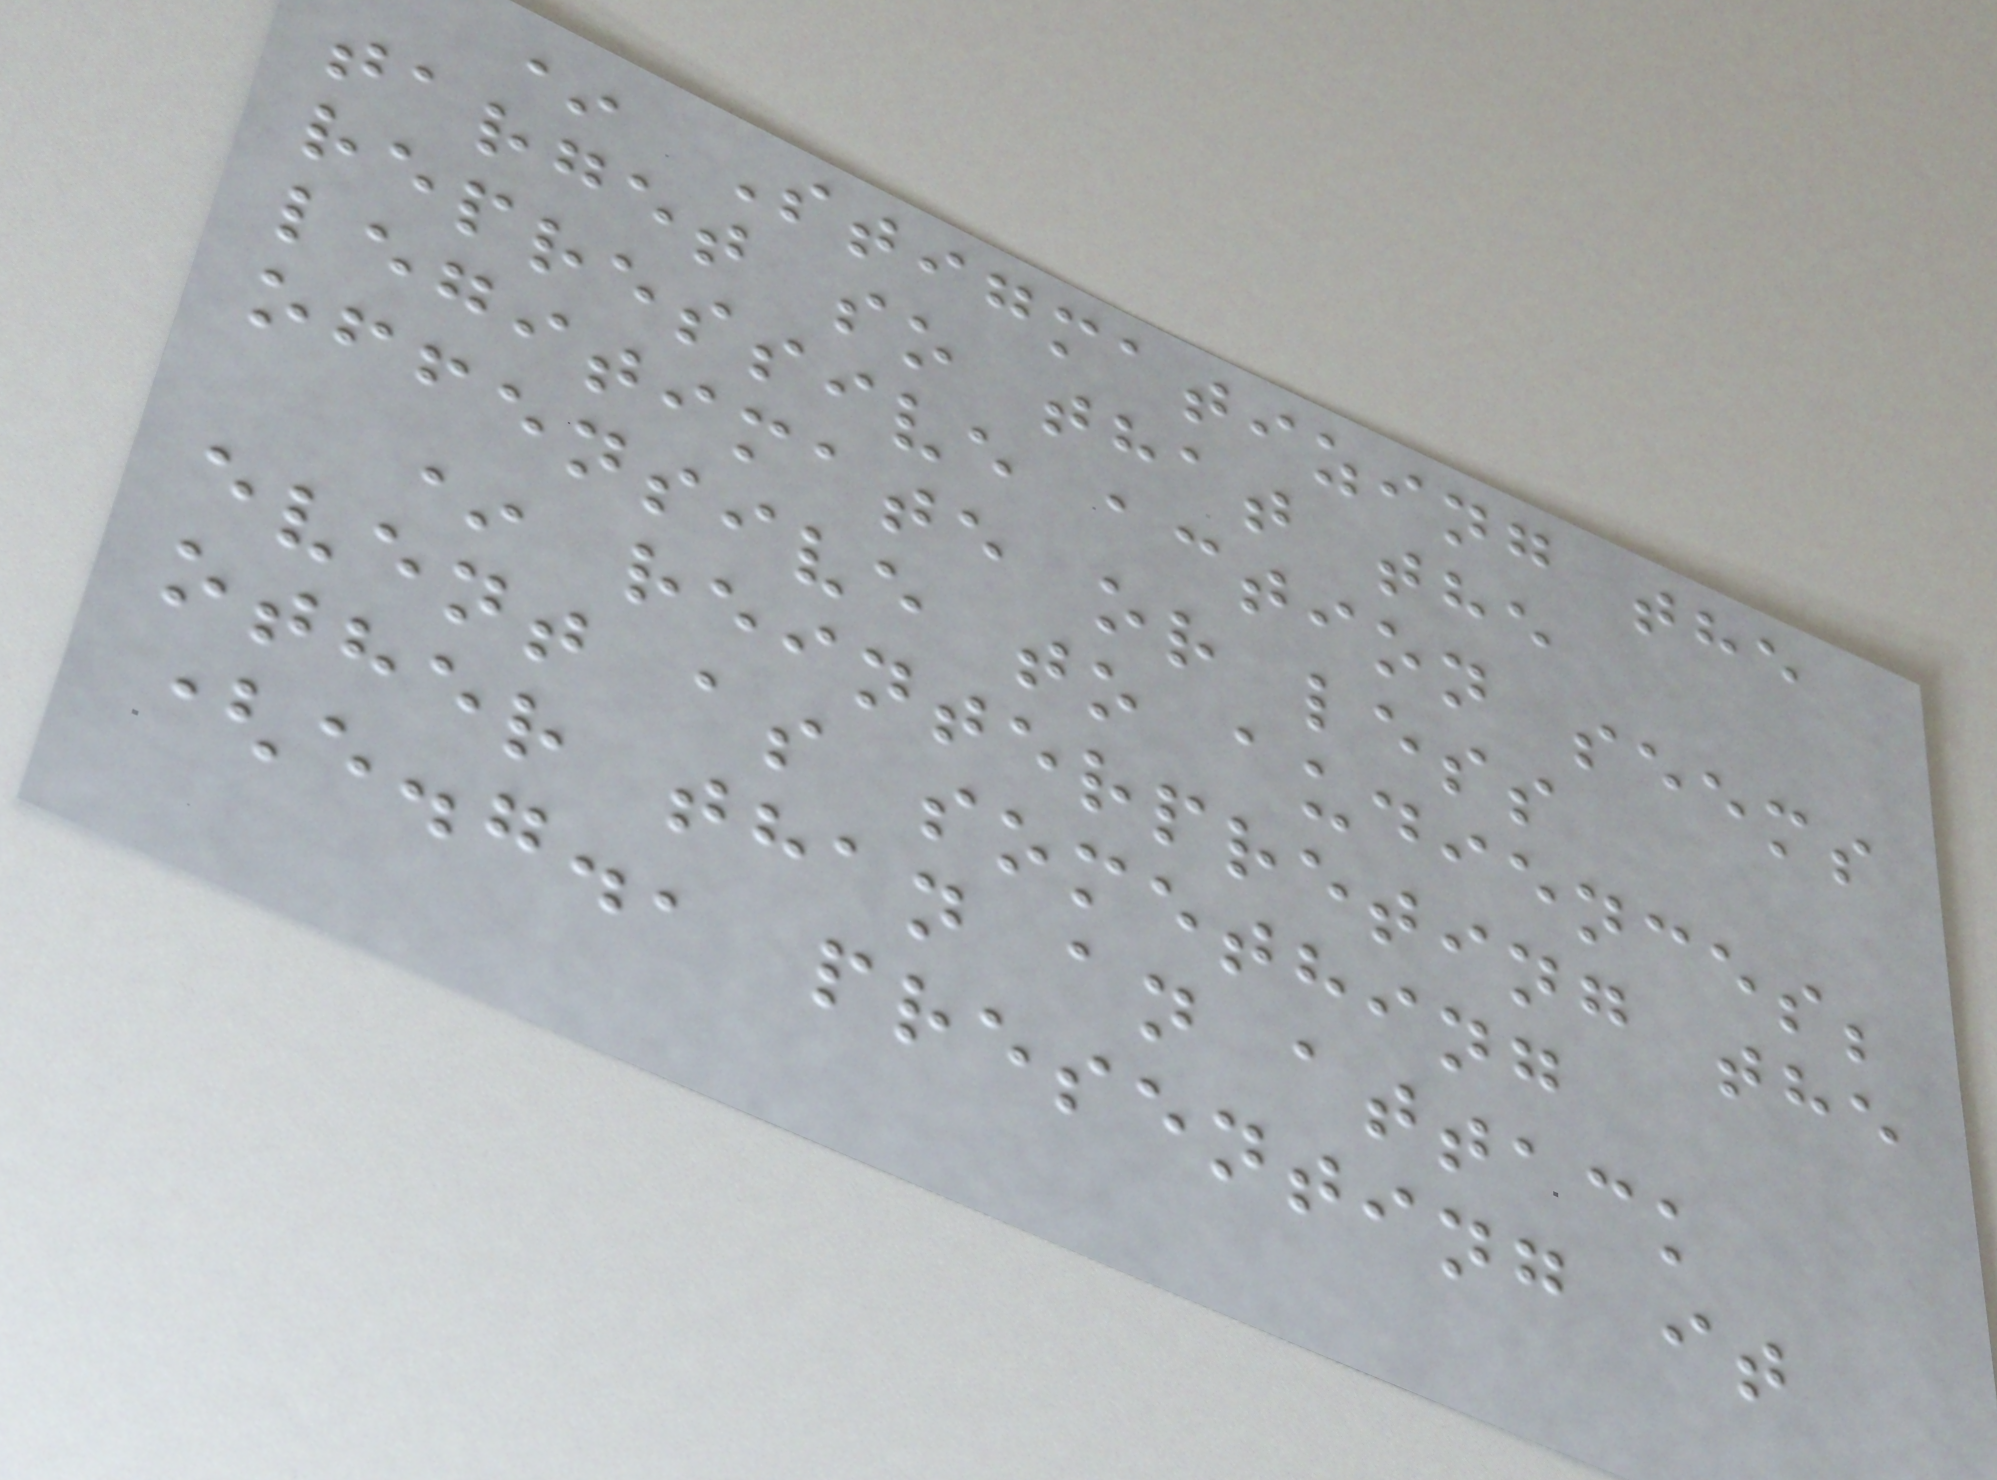* Stigmatizing the
target so that the
repressive action seems
legitimate or less
offensive to audiences;
* reinterpreting the
event as something
other than an attack
(e.g., presenting it
